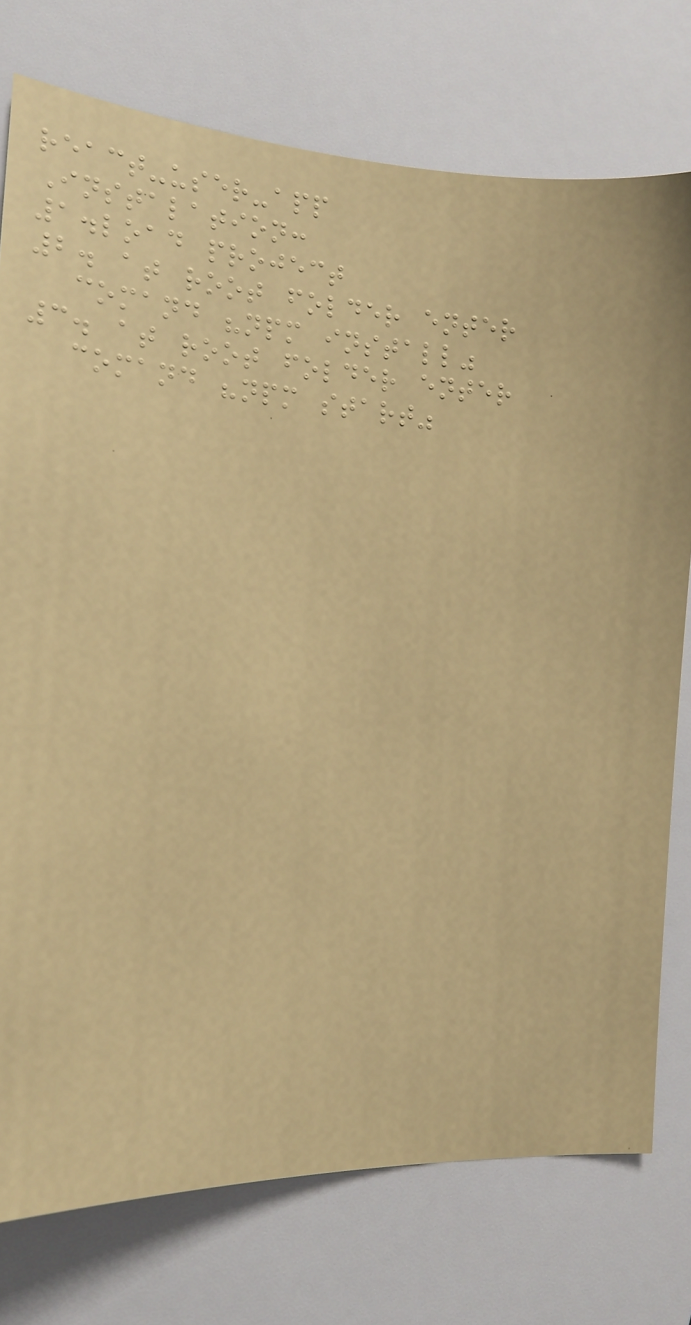react-user-app
Instalation:
1.load project
2. at root folder enter
comand "npm install"
3. at root folder enter
comand "npm start"
